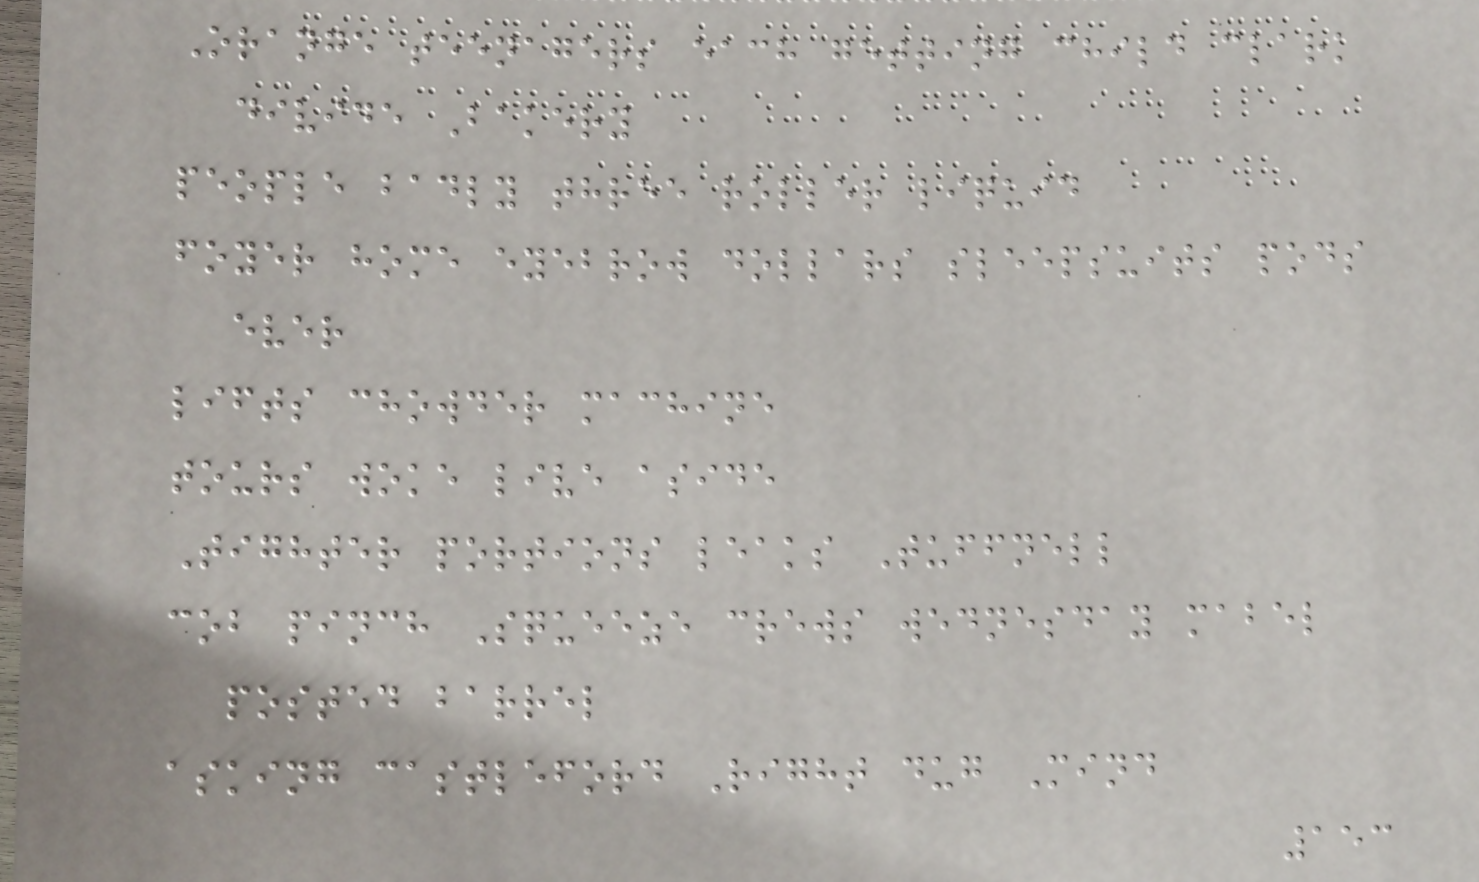Orange teenagers each getting child clark
divide Bakery
people badly three roller liquid
foyer home eyebrow dollars sleepsuits pods
ever
lifts chowder machine
tours woke live aside
Tighter portions leaks Tuffnell
cob pinch Squeeze crews wednesday mabel
posted barrel
asking castleford Right dug Mind
153
